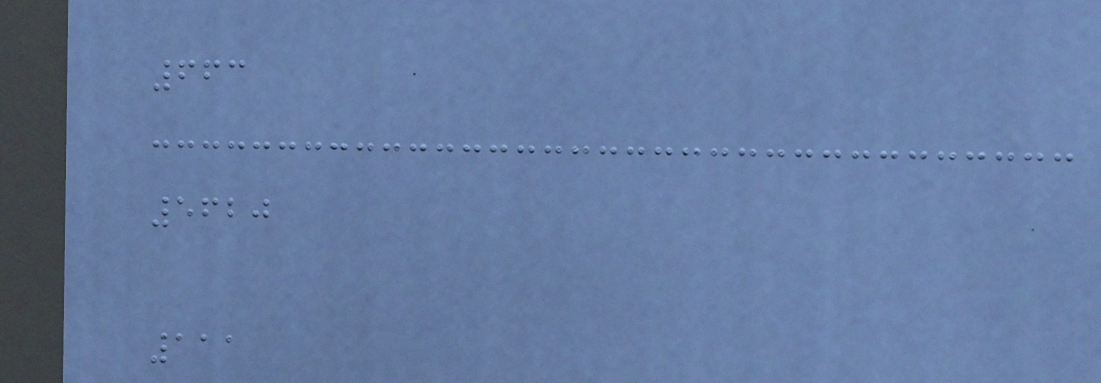663
5620
111
